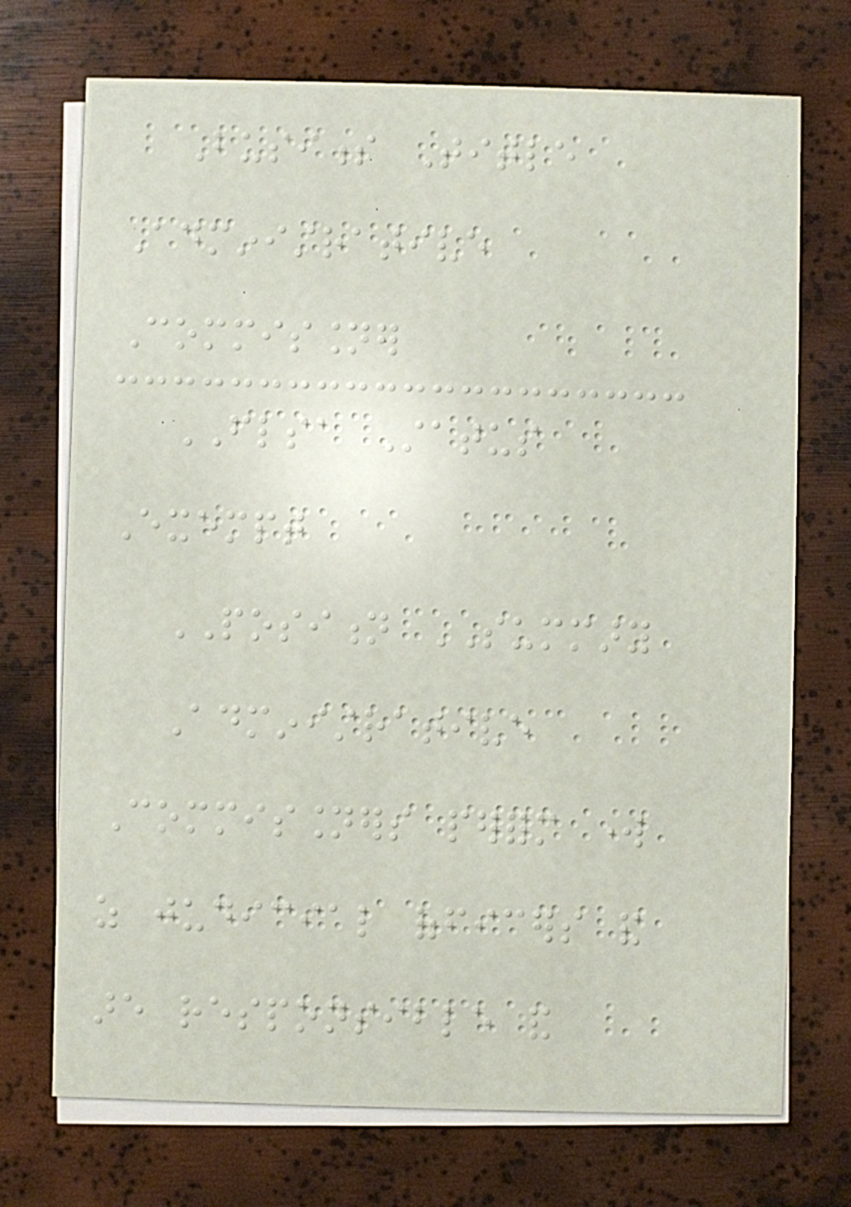Business Title
Administrative
Commissioner
FLSA Status
Exempt
POSITION SUMMARY
Administrative
Commissioners perform work
as judicial officers and
are responsible and
